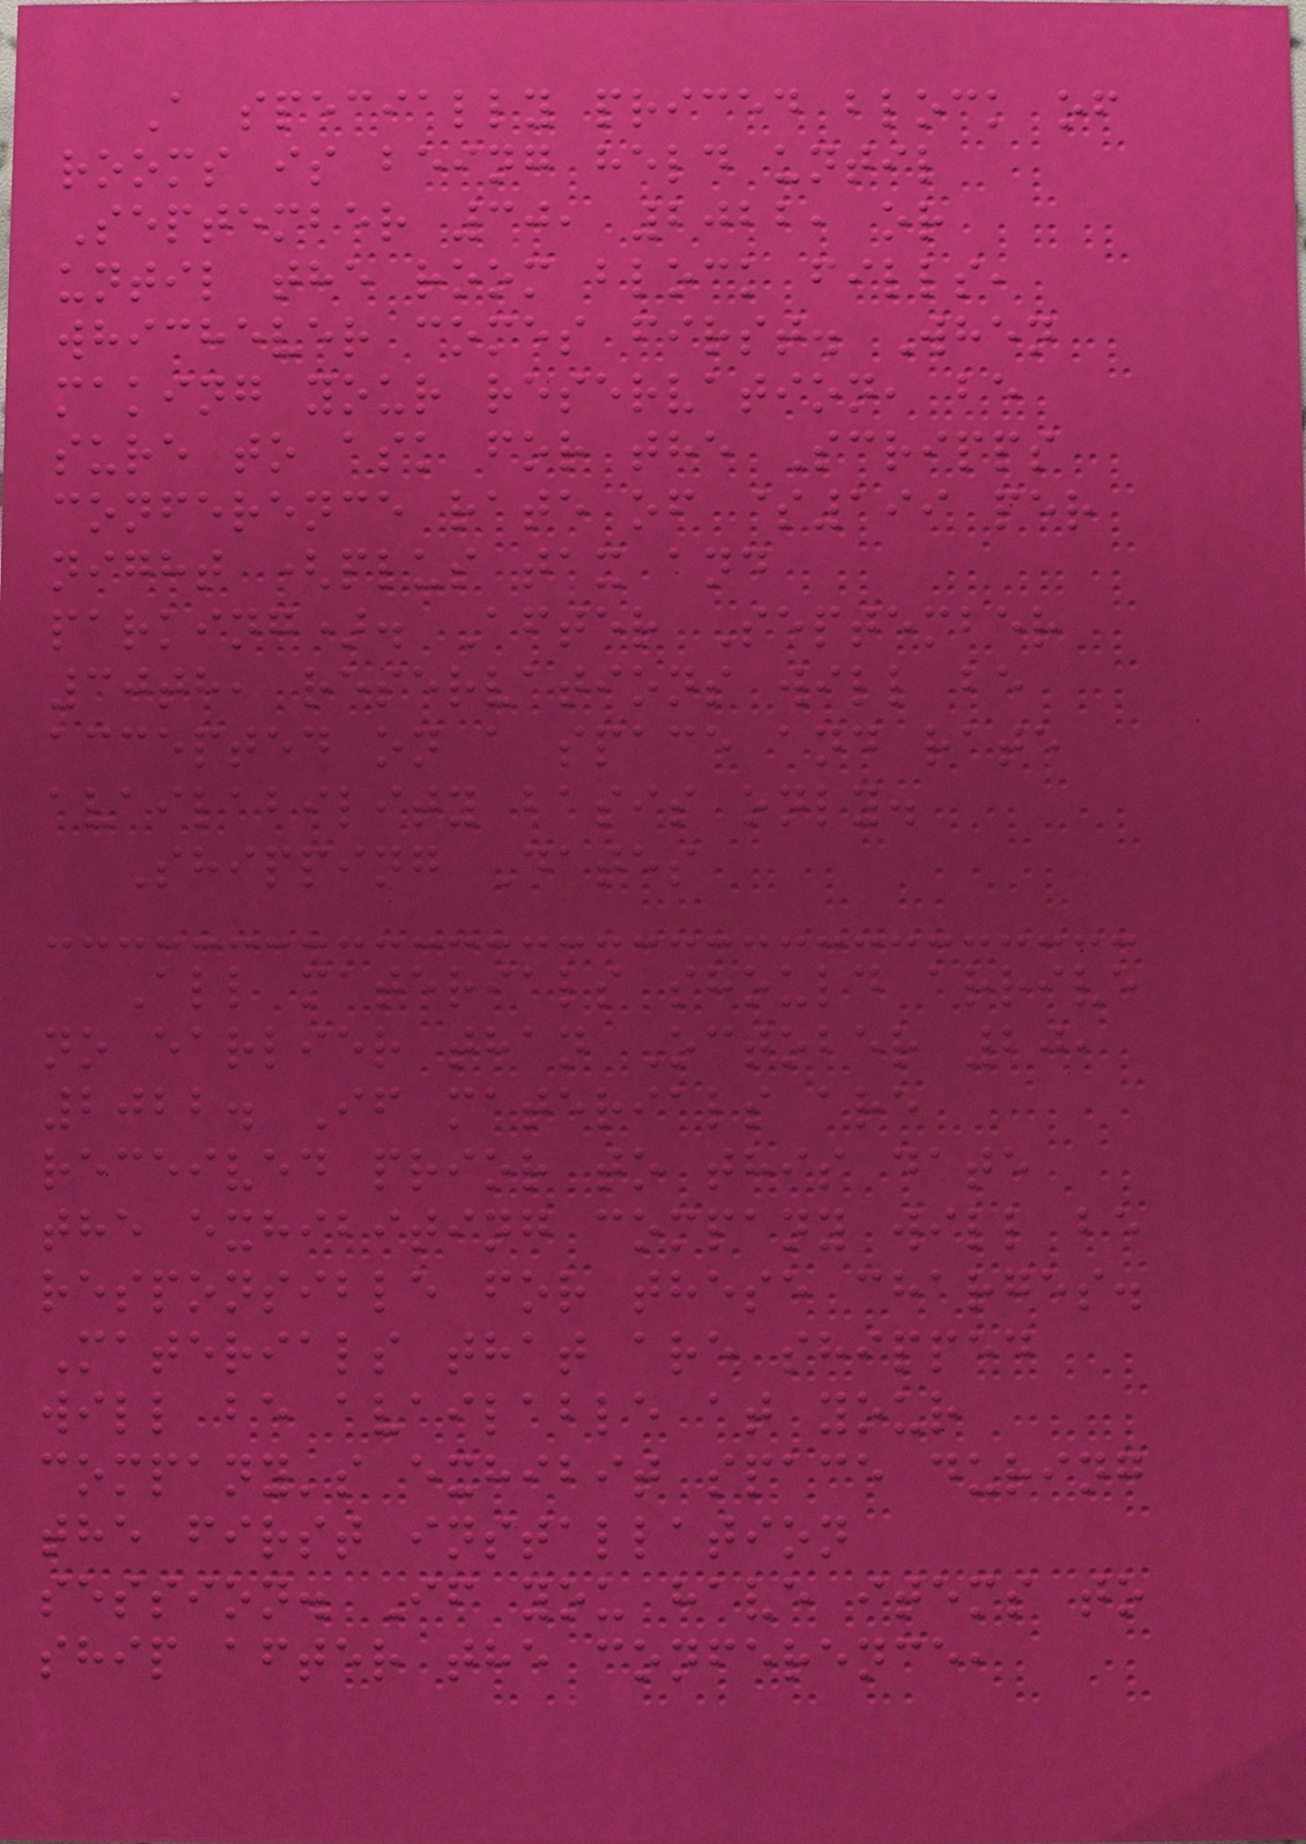A specially priced block of
rooms is being held until
September 30, 2022, or
until the room block fills,
whichever comes first. When
making your reservation, be
sure to ask for the Scripps
conference rate of $199 per
night (plus tax and
parking). After September
30th, reservations will be
accepted on a space and rate
availability basis only.
Shipping Dates
All materials should arrive
no earlier than October 20,
2022. If materials are
received prior to this date
the exhibiting company will be
responsible for these charges.
Materials that are shipped
will be available at your
company's exhibit space during
the first installation
session. If you have items to
ship after the conference,
